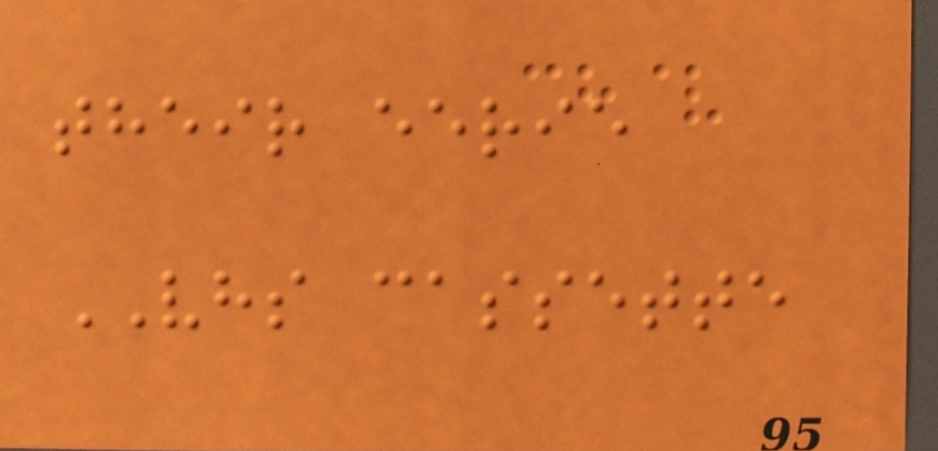their eerie
VHS cassette
